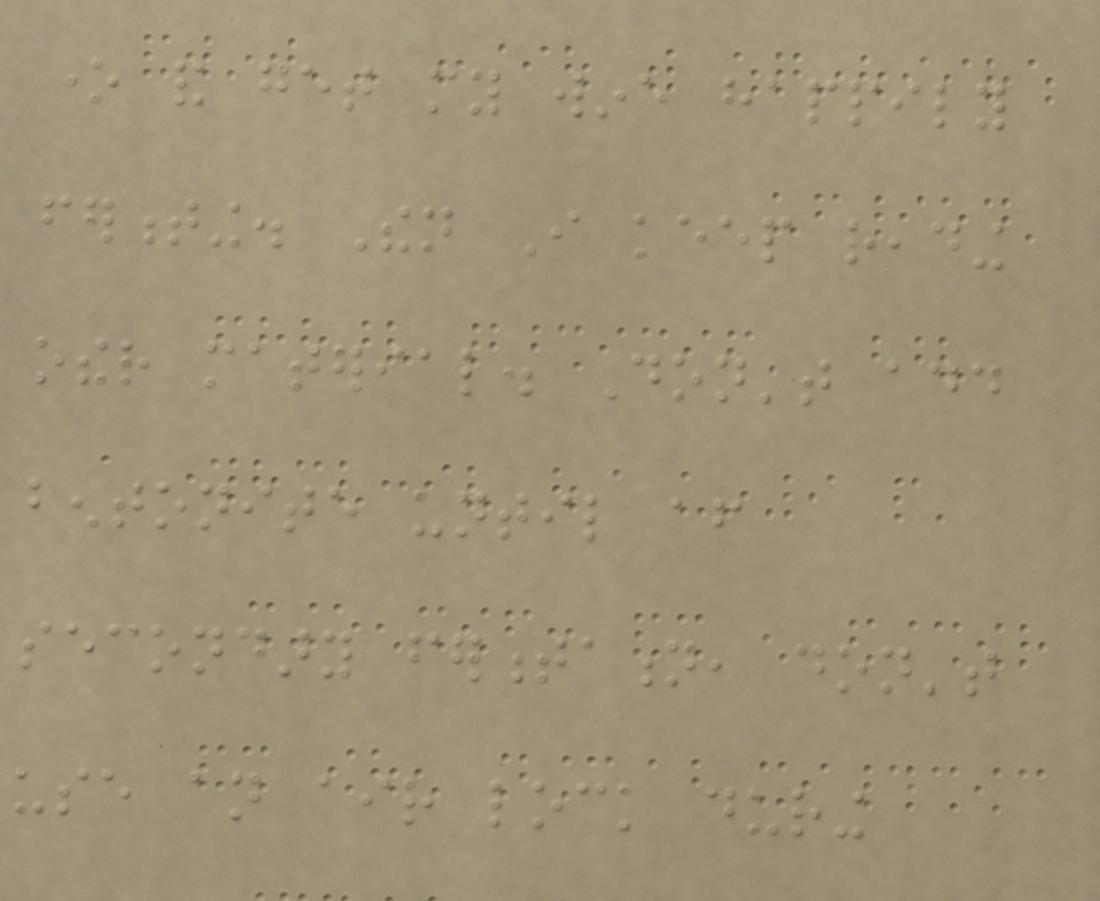one and get my wine happily
fermenting. Then I keep reading
other material. Don't add
bentonite until after
secondary fermentation, don't
use an air lock during
